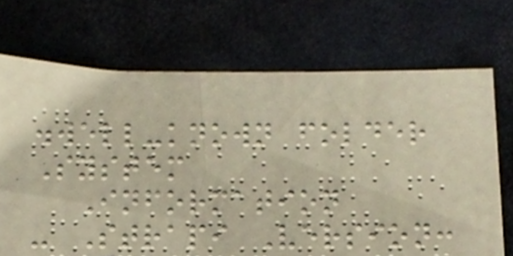.well-known folder
System
Information
- Strapi Version:
